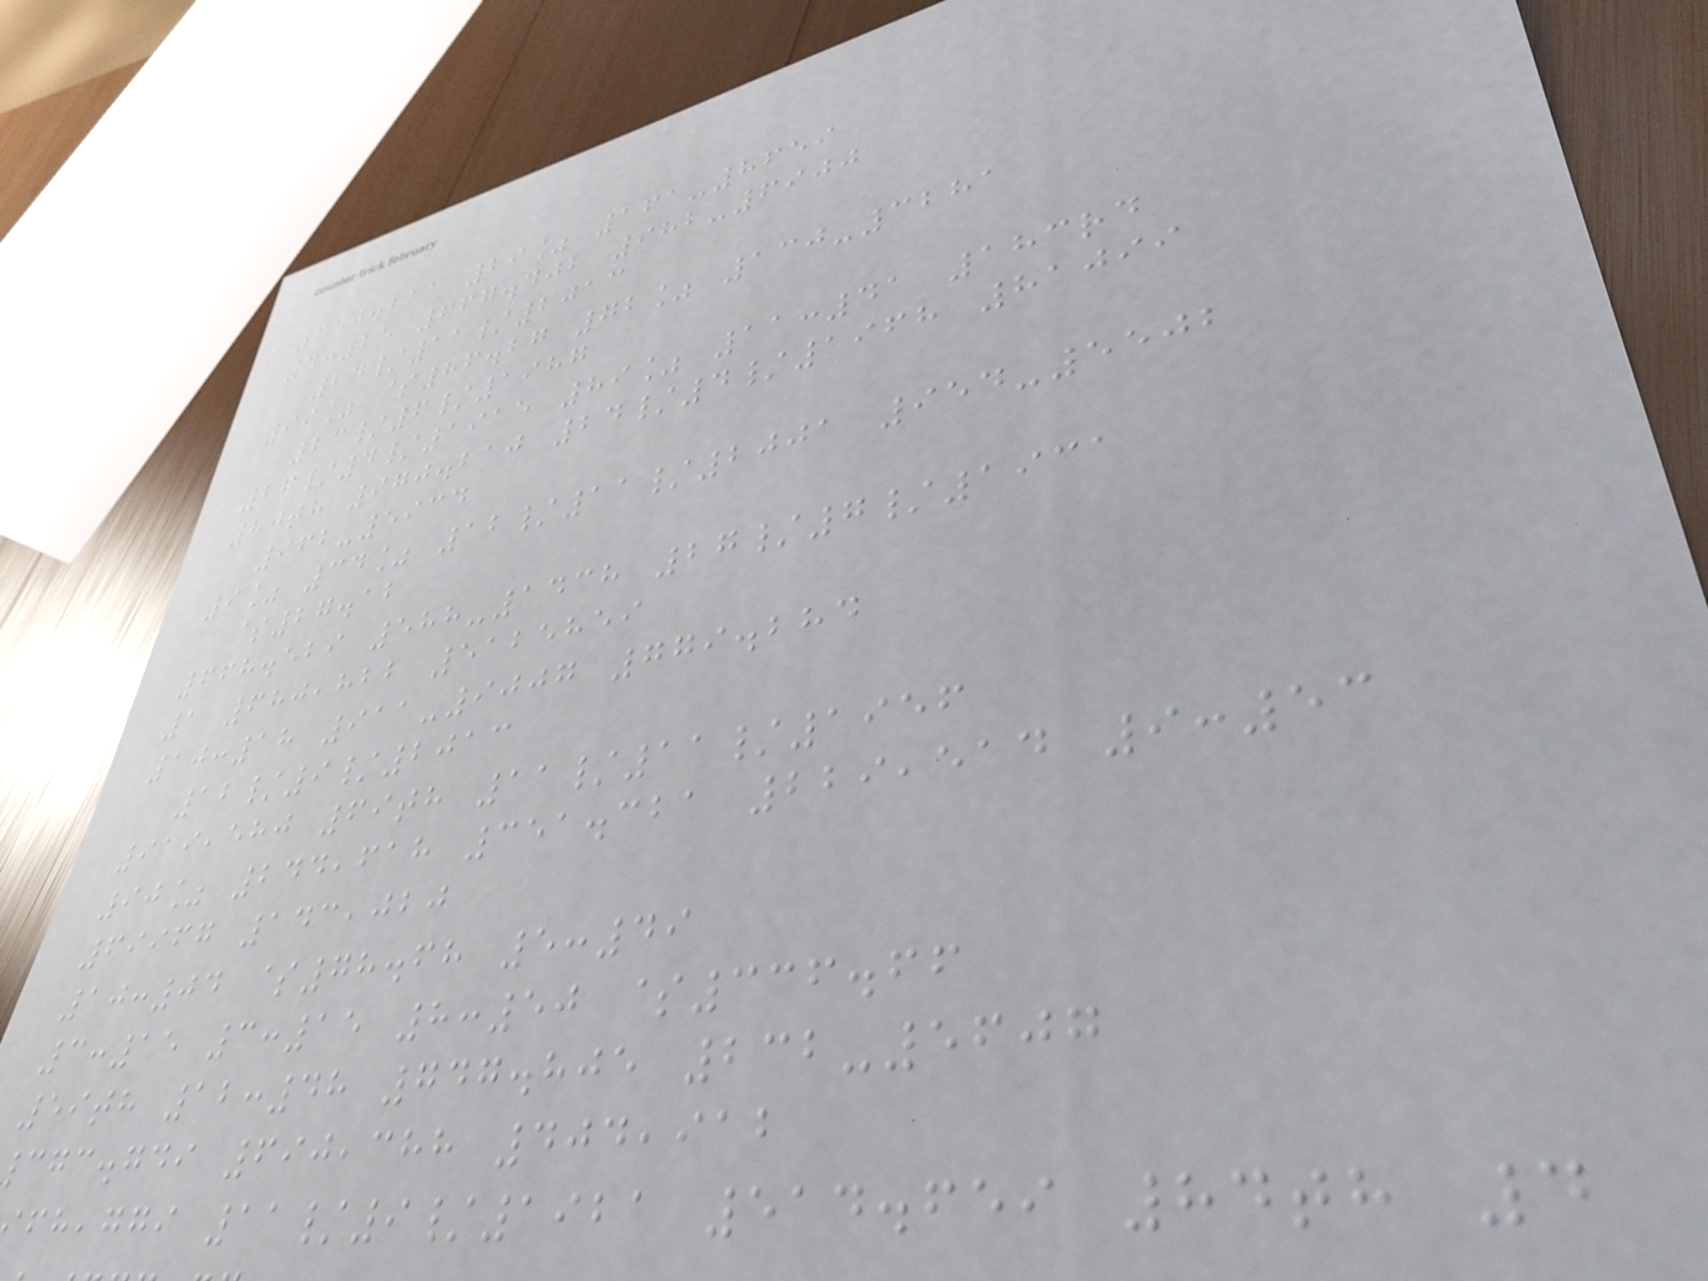310.211 29% 161-8659
4:25 667.402 982-6900
24/11/2013
99% $86.27 72% 130-3281
23/6/1987
27/4/1915 89% 11:41 183rd
80th 970.210 24/4/1968 81099
962-5934
9% 34% 12/11/2001 954-5502
$27.12
668.529 588-1438 27/7/1931
1 680,822 5125859
10:18 911-9007 779.284
12/9/2013
919,580 69th 11/11/1956
90% 244,618 351.321 229,514 9:53
69967 143,020
10:04 $78.68 5:49
3:15 3:15 8:50 $336.66
59th 12:48 747.805 232-5607
cgc.gdi 690,388 404,912
,ggi 11/9/1921 514.659 84th 4
